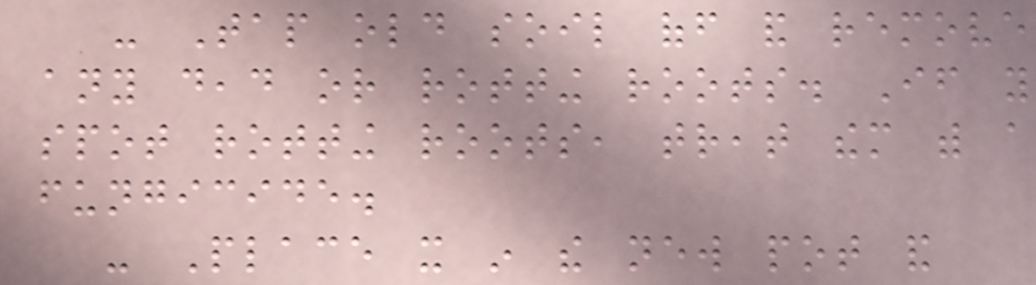- Tap old soil off and remove
any dead or rotting roots. If you
spot rotting roots, treat them with a
fungicide.
- Place it in the new pot and
